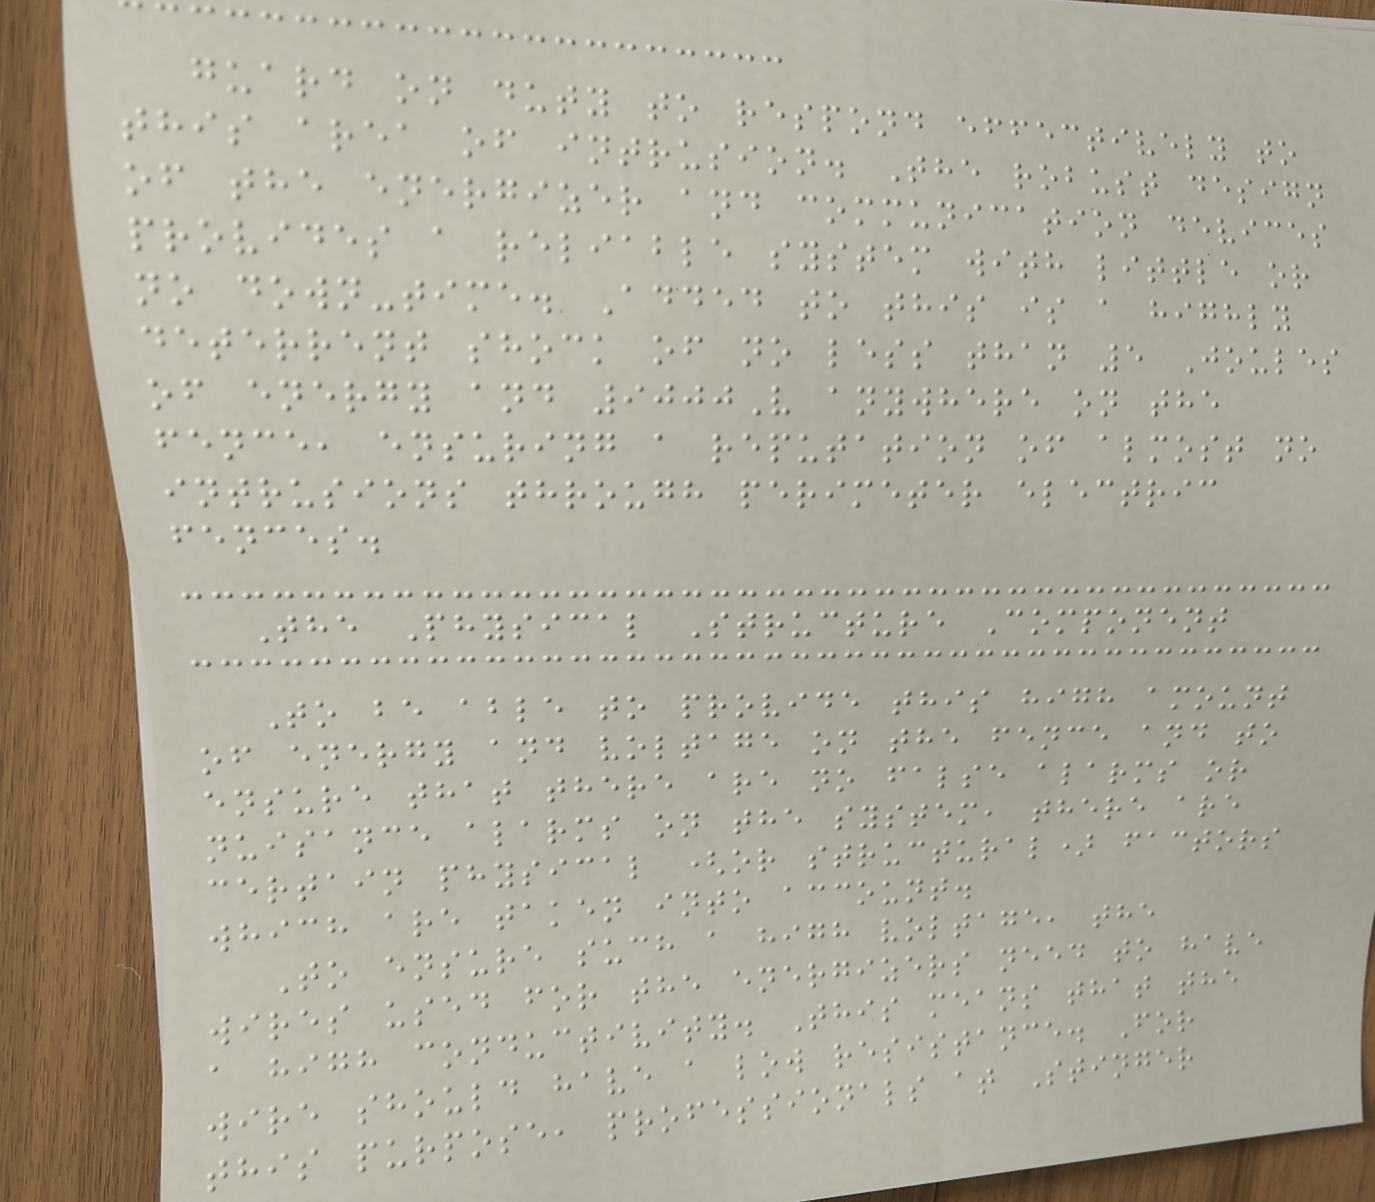guard on duty to respond effectively to
this area of intrusion. The robust design
of the energizer and communication devices
provides a reliable system with little or
no down-time. Added to this is a highly
deterrent shock of no less than 5 Joules
of energy and 9000V anywhere on the
fence, ensuring a reputation of almost no
intrusions through perimeter electric
fences.
The Physical Structure Component
To be able to provide this high amount
of energy and voltage on the fence and to
ensure that there are no false alarms or
nuisance alarms on the system, there are
certain physical (or structural) factors
which are taken into account.
To ensure such a high voltage, the
wires used for the energizers need to have
a high conductivity. This means that the
wire should have a low resistance. For
this purpose, professionals at Stinger
